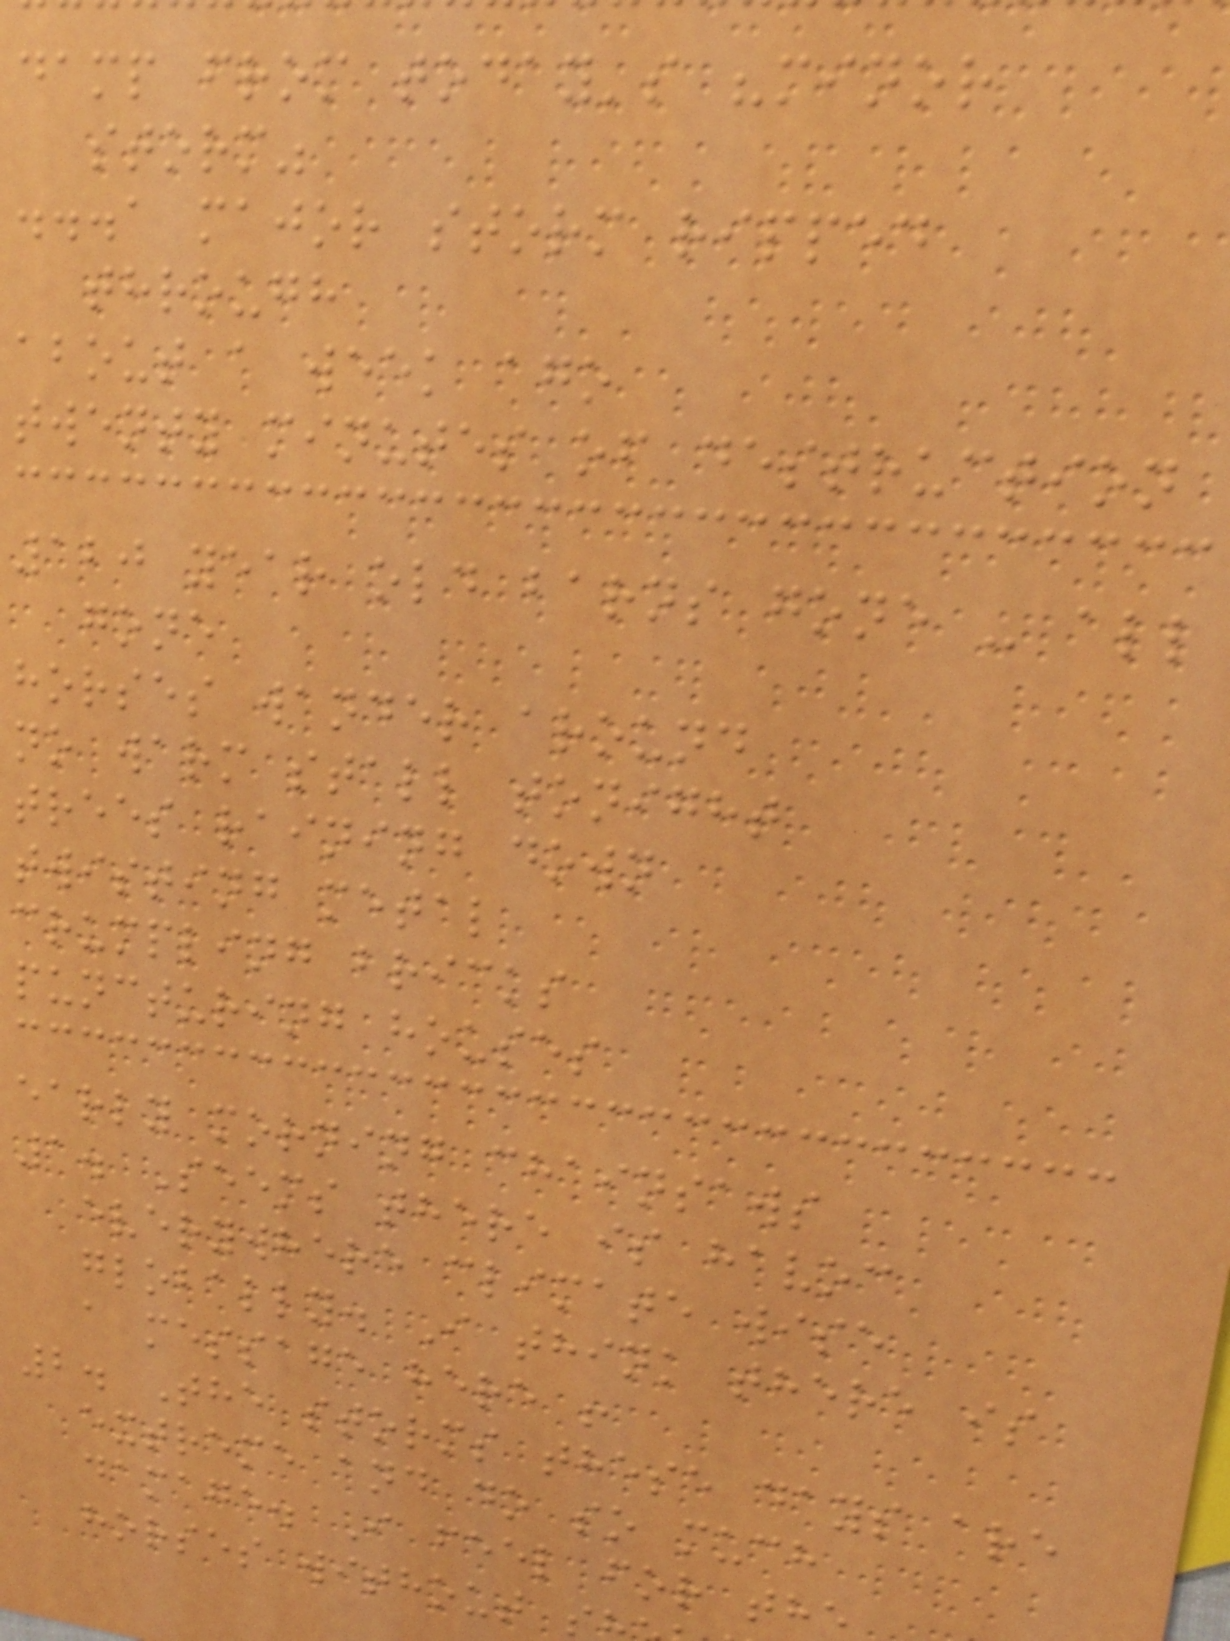damp from today's "minor
storm"
...a major storm ripped
through
about a week ago
twenty minutes of destruction
120 year old barns gone - all
gone
horses wander around
no warm stall tonight
trees raining down
twisting metal
crumpling bricks
puncturing houses
early morning chainsaws
1. Seems there is havoc
everywhere climate wise
globally. I think there is
a message here !
2. The storms these days are
extreme and do so much
damage. I feel for th
horses without s
